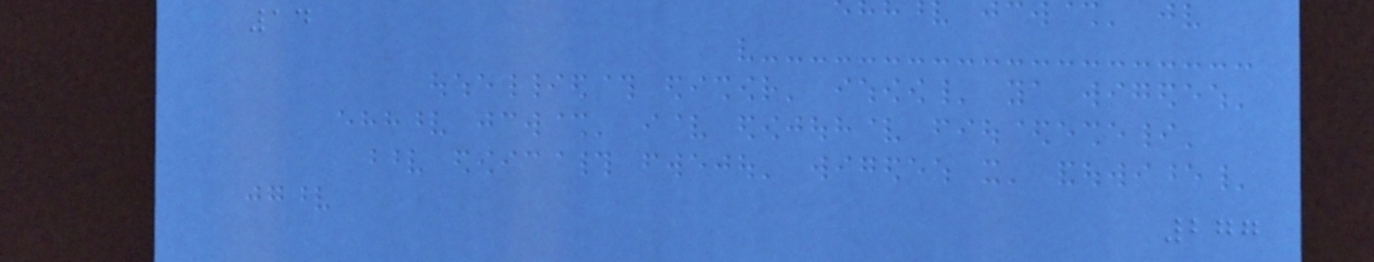14
277
